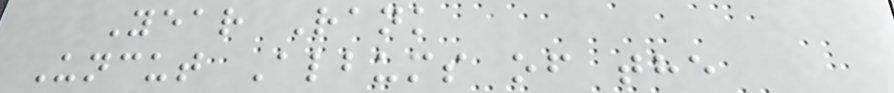Year Rank
Uncut Albums of the
